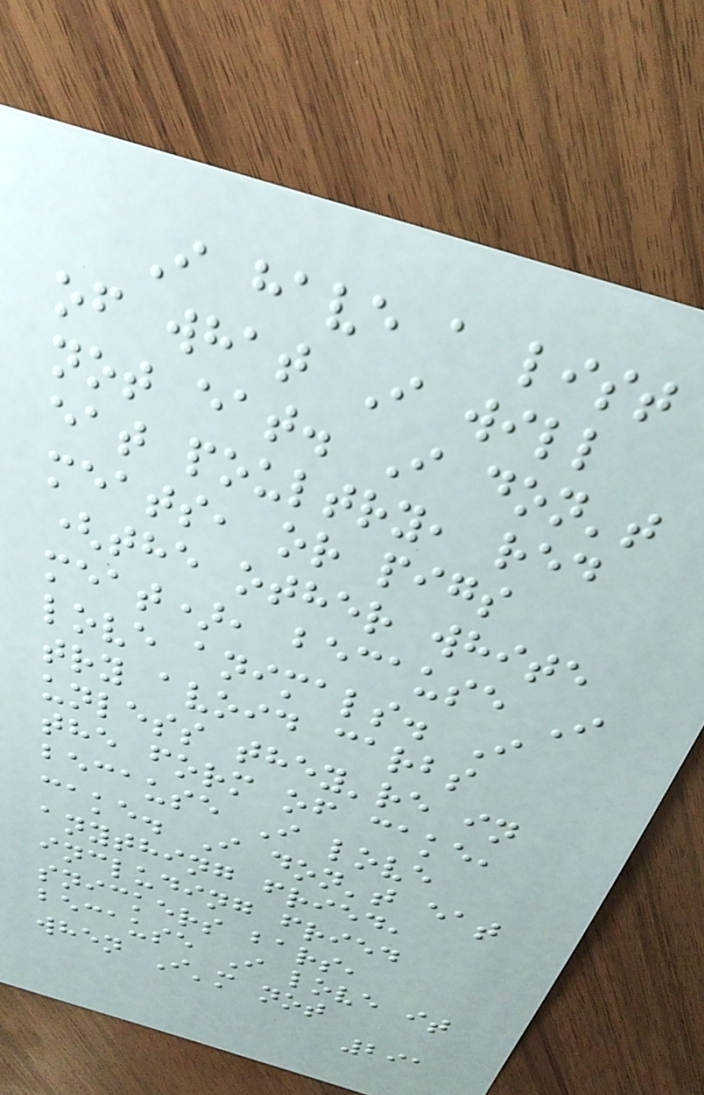I have a list
of what I will
not eat. I don't
eat poultry, red
meats, or pigs
(the other white
meat), because I
love animals. I
try avoid carbs
unless they're in
the form of cake,
because I love
cake. I don't eat
anything fried,
including fried
snickers bars,
because I love it
when I'm not
291
